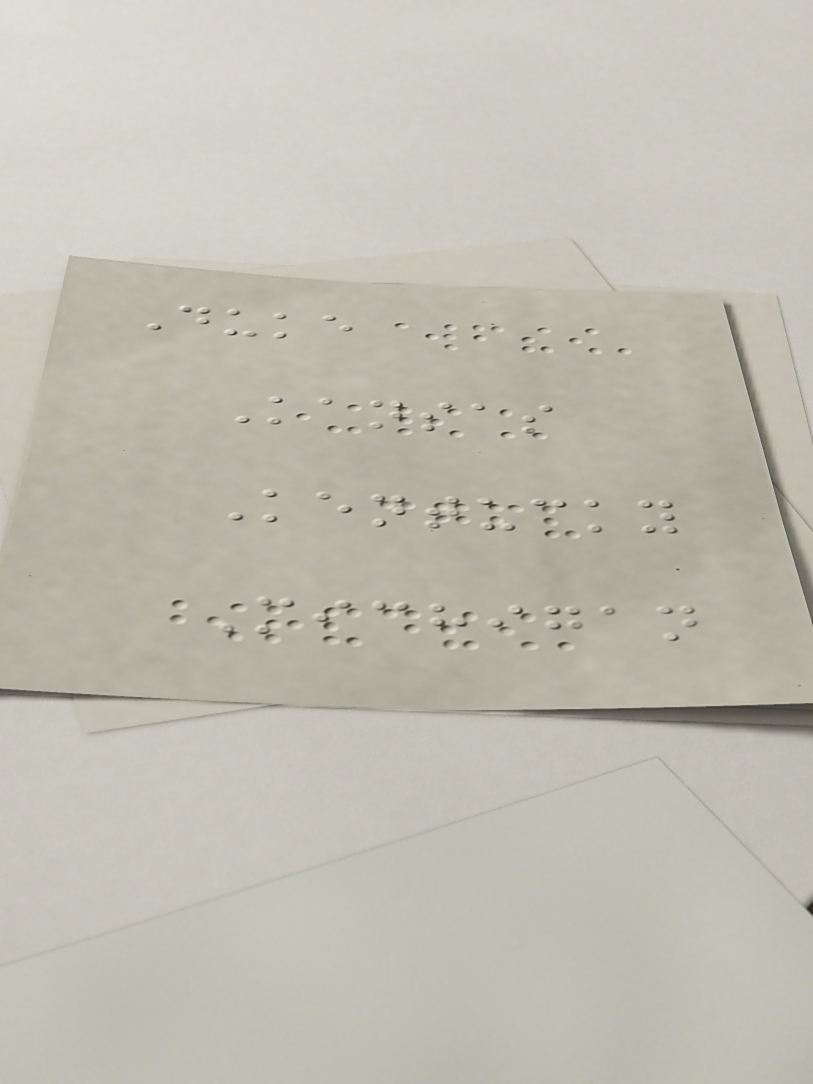Duke
Kansas
Kentucky
Michigan
